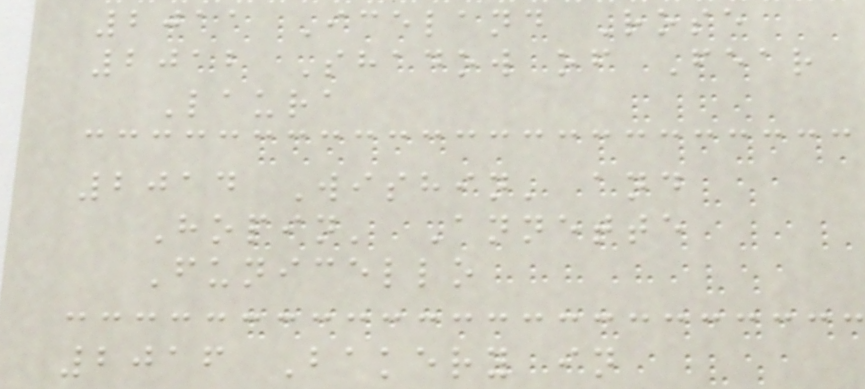2011 Iceland Rose
2012 Shadow of Fear
Laura
2014 Wishin' and
Hopin' Annette
Funicello
2016 Bakery in
